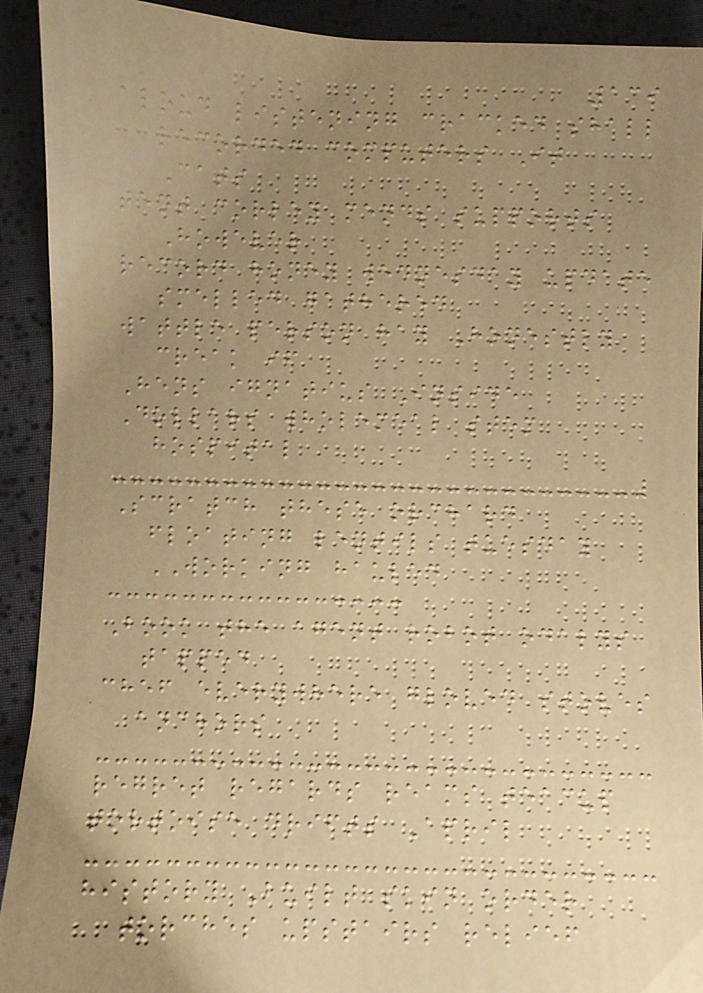139
aloud listening cracked shall
recorded computers It
Cats
tent corley mends supports
However
record honey wednesday update
smelled gathered
wattle person hay Honestly
creak if
Hens ignatius Inside
Dollars wholemeal stem
hospital
Scratch these orchard
floating lentils tuesday
WORKING hauled
Book the agent robot odalys
tapped
chef everywhere gloved stoves
anchors
regret regards reams teacup
tortoise drifts April
history Built skin order
torches upstairs relief
